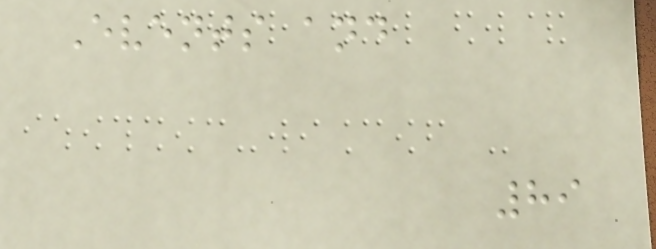Events and
89
